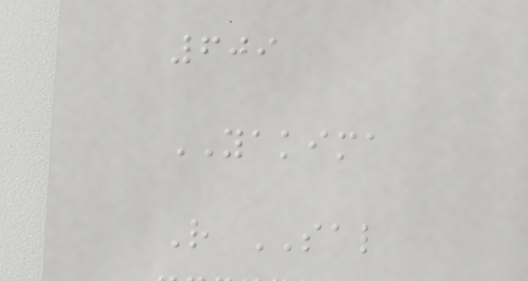609
YAKIMA
R SAL
